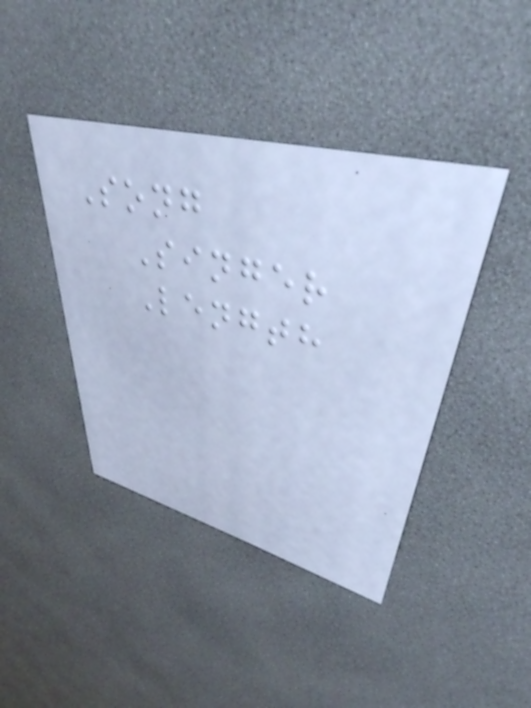Song
Singer
Length
